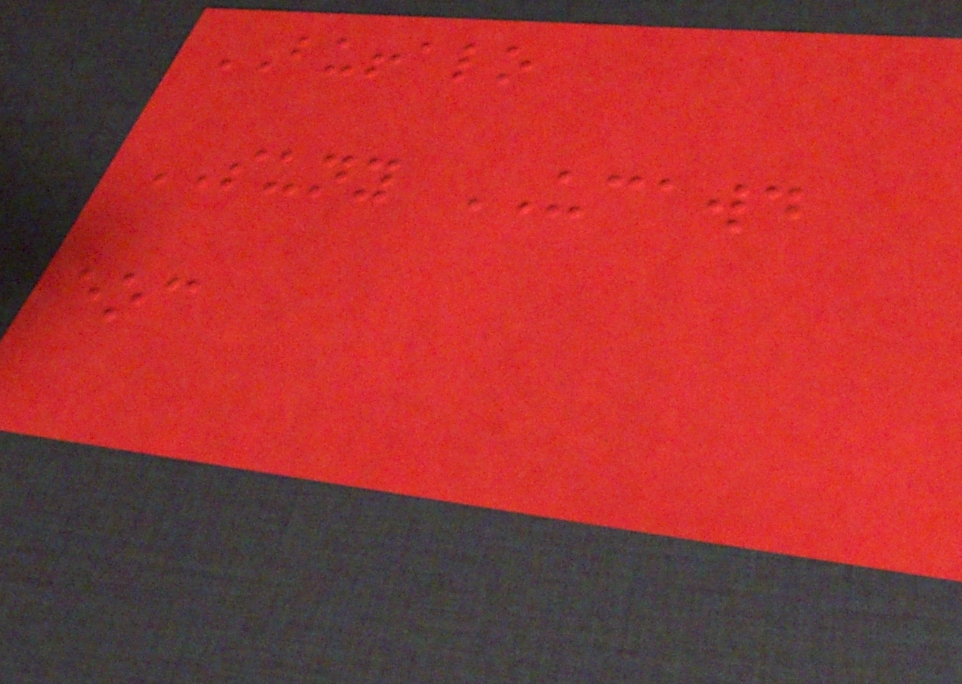BUFFALO
SUNY UCAWD
eoc
